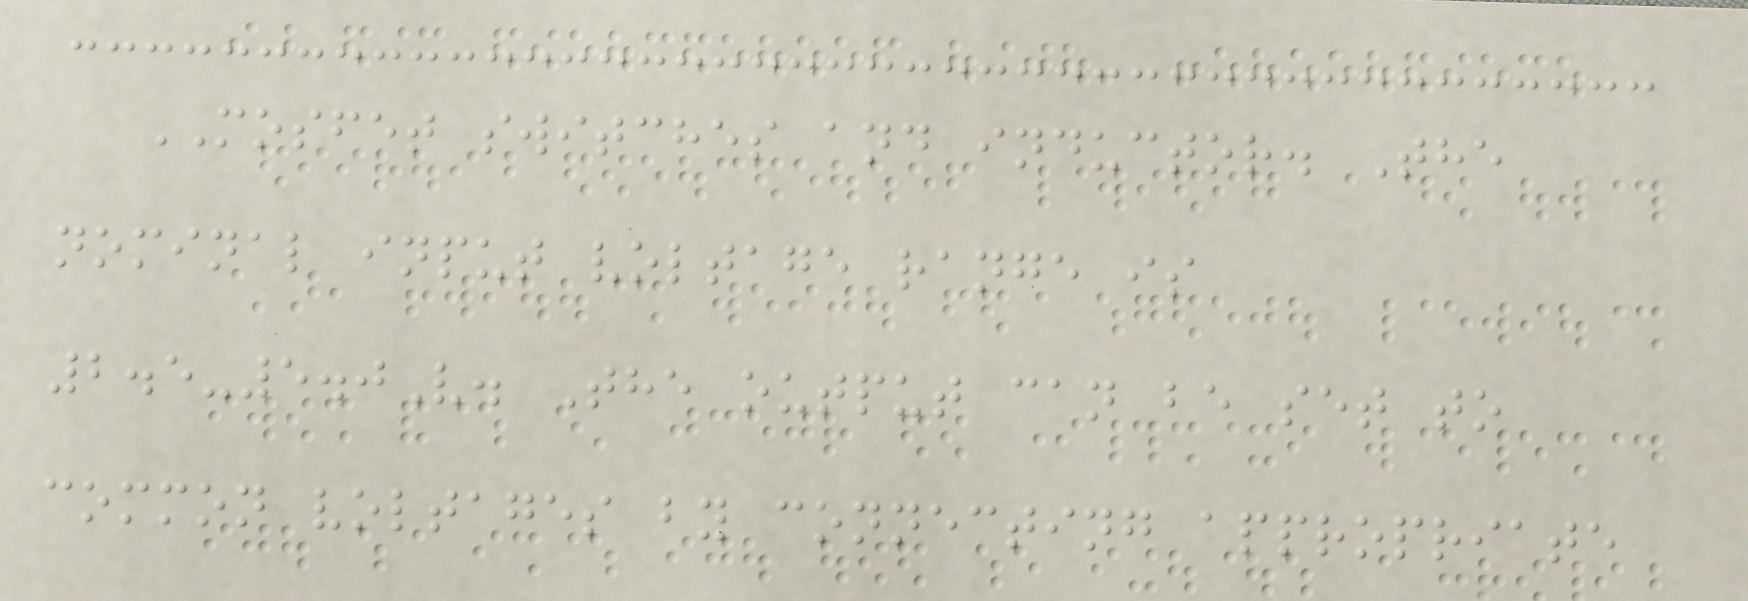MOSFET switches and inductor. The
nominal input voltage range is
2.5-5.0V. The output can be set to
common voltages by connecting appropriate
